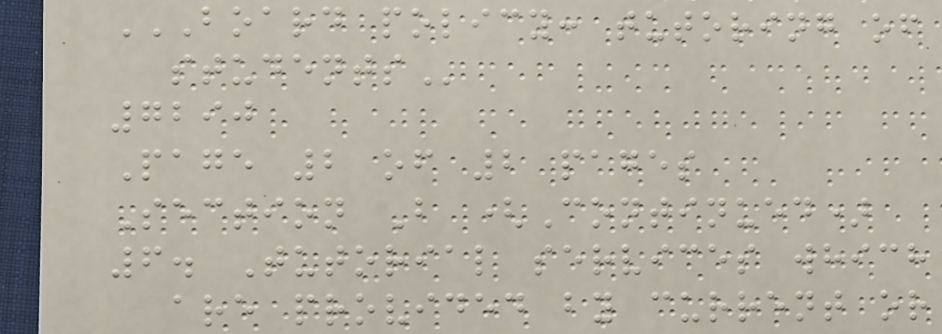BOARD POLICY: TUTORING OF
STUDENTS
7290
Page 2 of 2 pages
Section B (Continued)
6. Tutorial services which
are provided by current or
